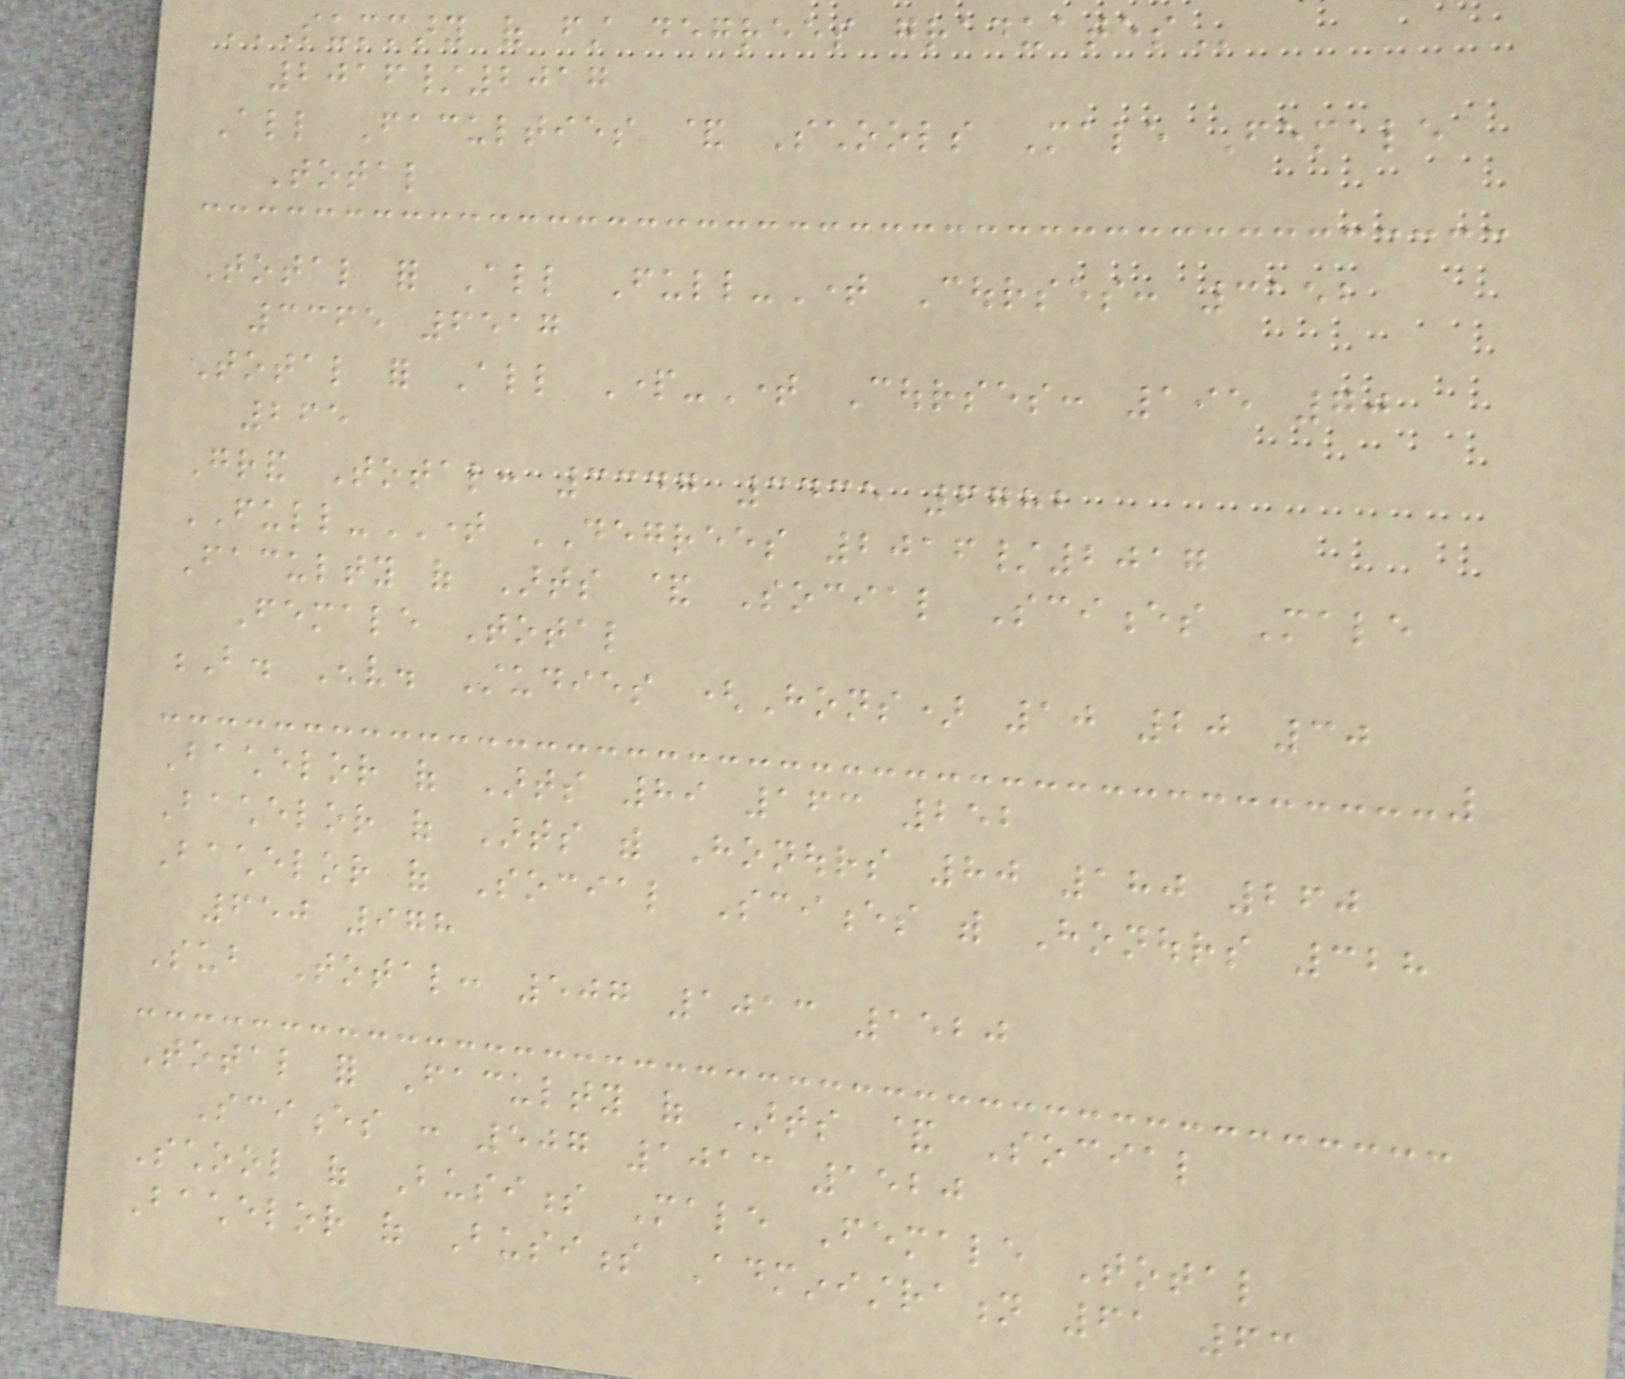SUMMARY OF FIRST DEGREES GRADUATES
2016/2017
All Faculties & Schools Male Female
Total
Total for All Full-Time Courses: 3152
3365 6517
Total for All Part-Time Courses: 195 70
265
Grand Total: 3347 3435 6782
FULL-TIME DEGREES 2016/2017
Faculty of Arts & Social Sciences Male
Female Total
B. Env. Studies (Hons) 10 20 30
Bachelor of Arts 89 163 252
Bachelor of Arts with Honours 80 180 260
Bachelor of Social Sciences with Honours 328
650 978
Sub Total: 507 1013 1520
Total for Faculty of Arts & Social
Sciences : 507 1013 1520
School of Business Male Female Total
Bachelor of Business Administration 61 63
